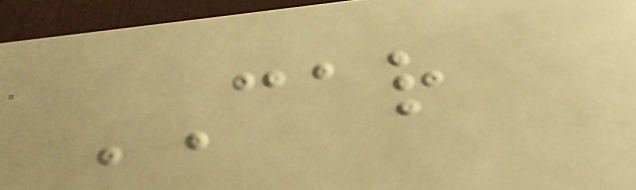CAR
